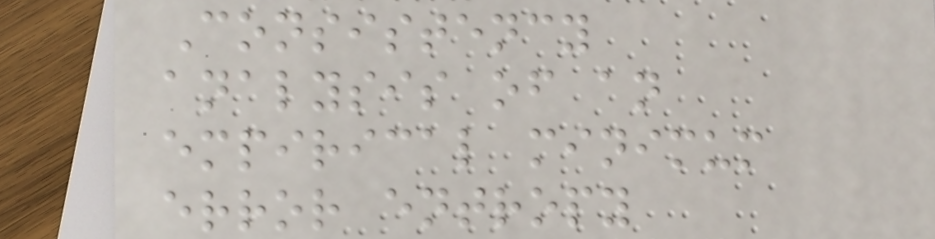Consistency
analysis of an
empirical minimum
error entropy
